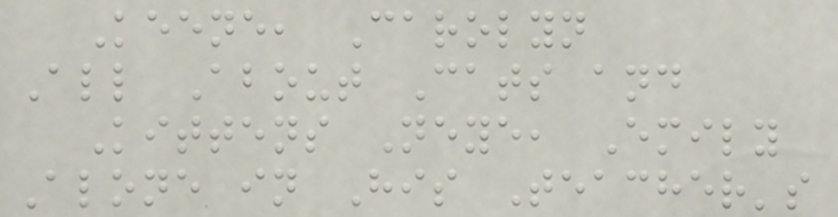Keene, Carolyn
All About Cats and
Kittens Neye, Emily
Alone in His Teacher's
